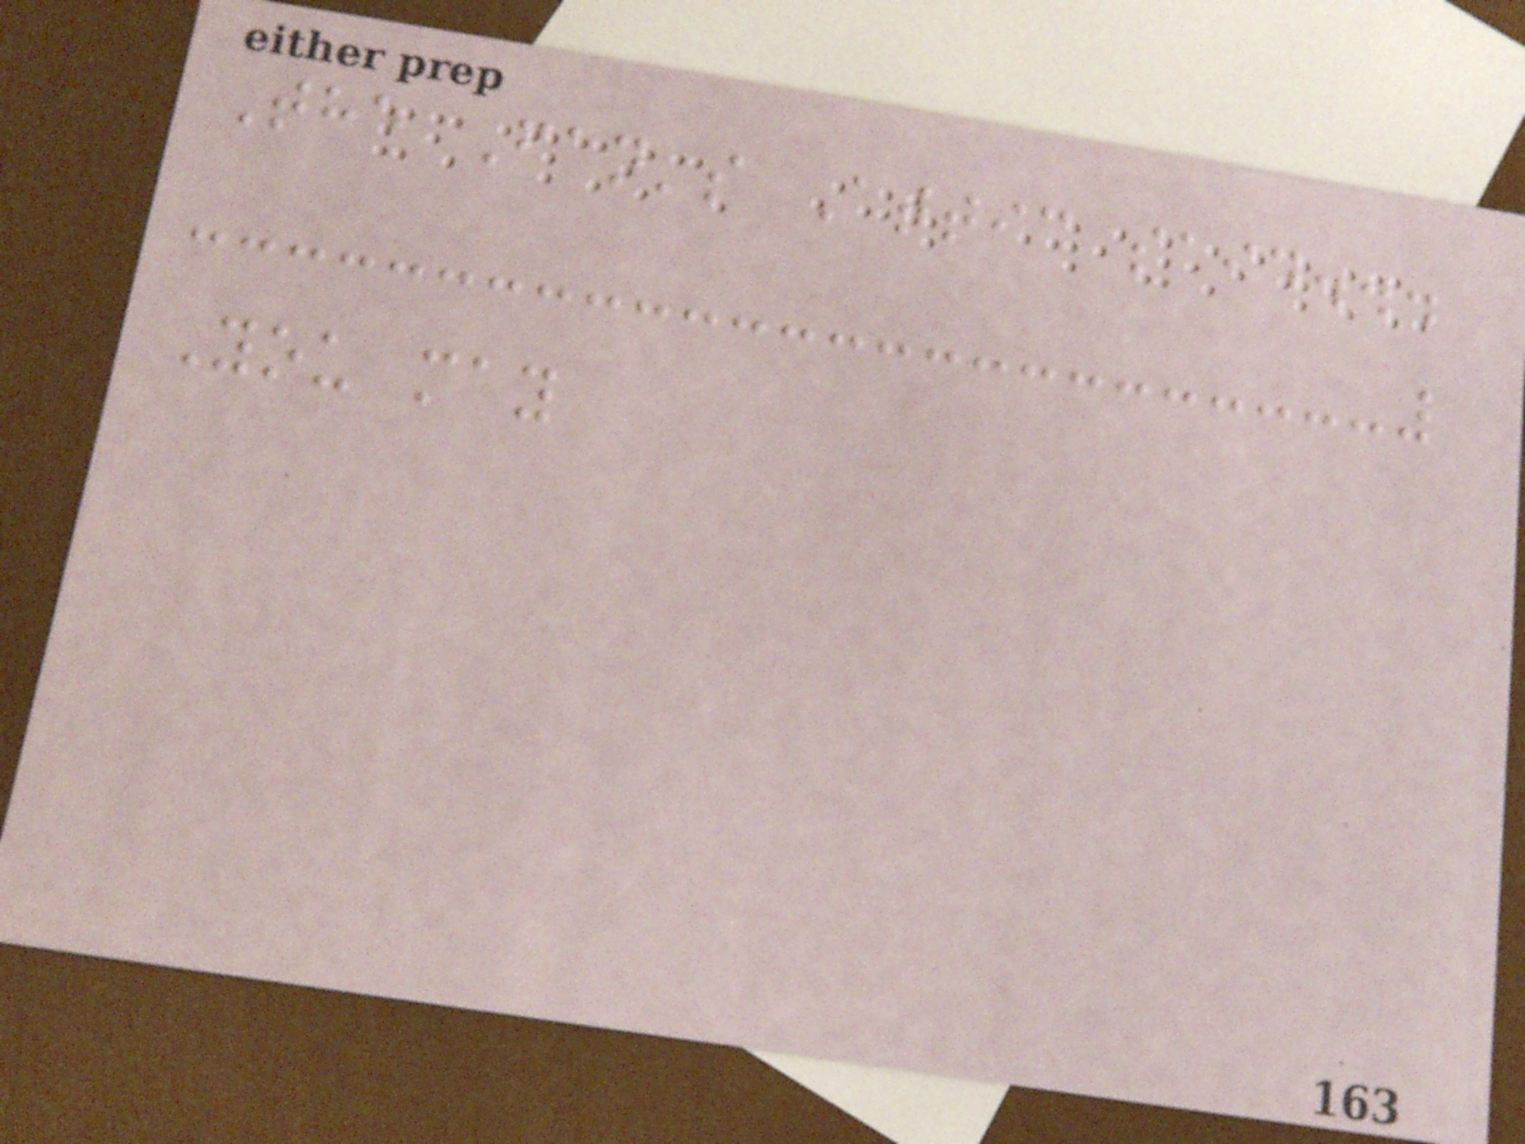The Fan's Attic said...
You may
